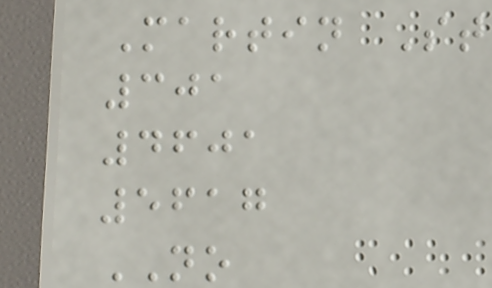Martin St
301
4601
5617
NO
